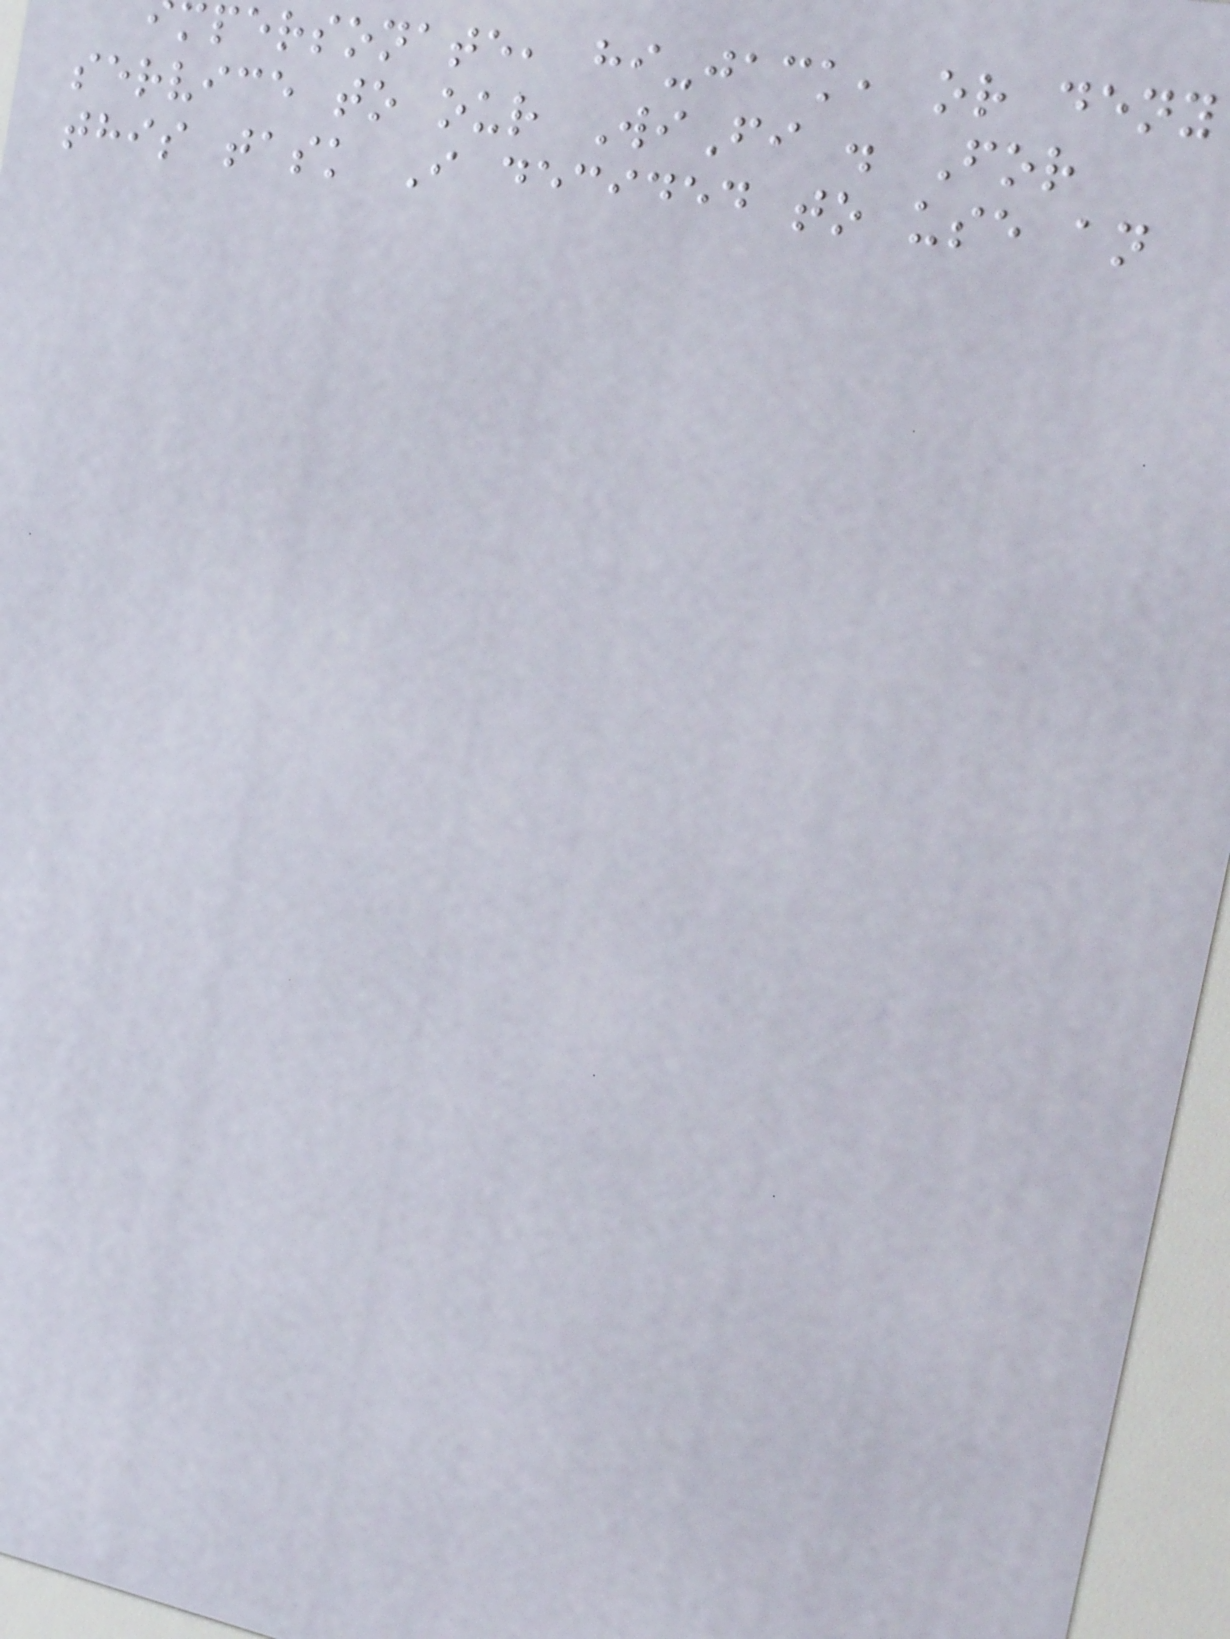mpersonate, hi-jack, or deny
service to our WiFi . For
this task I decided to use an
